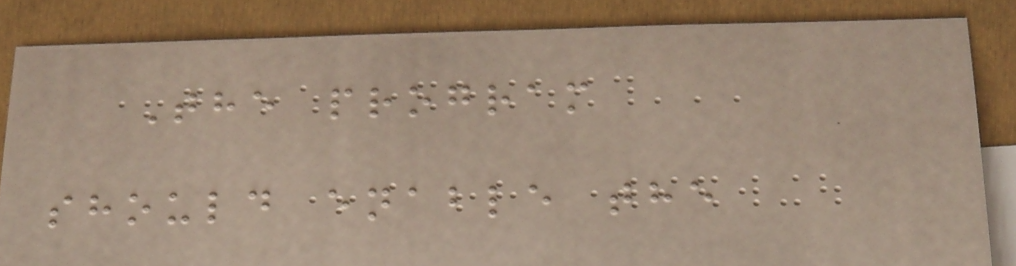The program
should enable the
